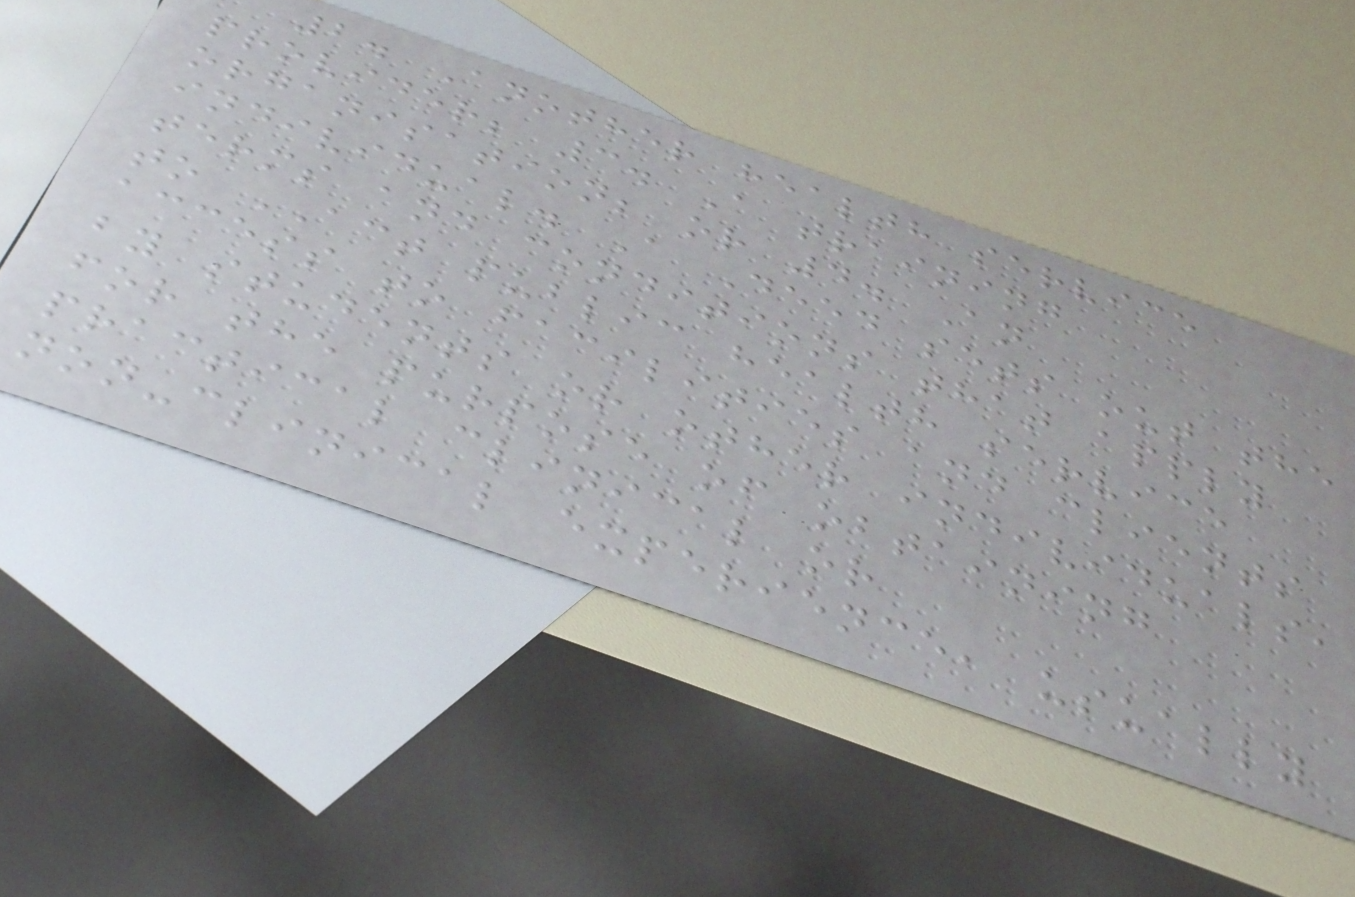2. Another health service
provider; 3. A training
organisation; or 4. An
individual. A Deed sets out the
terms and conditions that apply
to ACT public health service
access to facilities and clients
by students or other individuals,
for the purpose of obtaining
practical clinical or
non-clinical experience, usually
